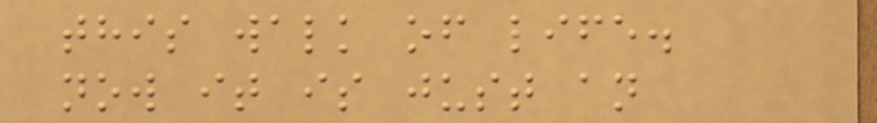this walk of life.
now it is just an
